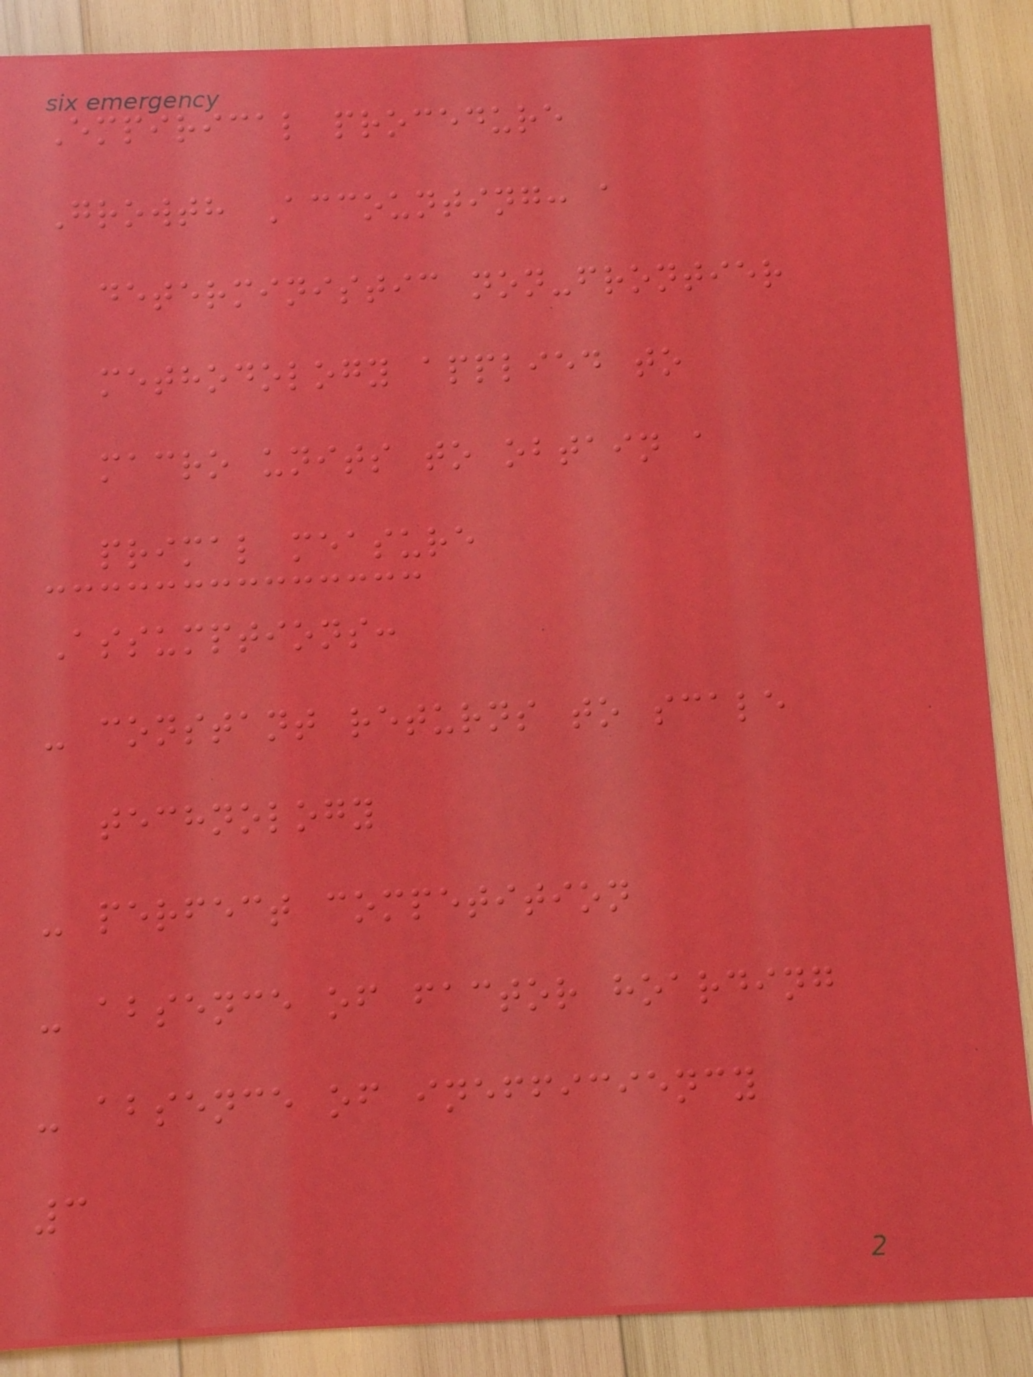Empirical procedure
Growth Accounting: a
deterministic non-frontier
methodology applied to
macro units to obtain a
primal measure
Assumptions:
- constant returns to scale
technology
- perfect competition
- absence of factor hoarding
- absence of inefficiency
3
